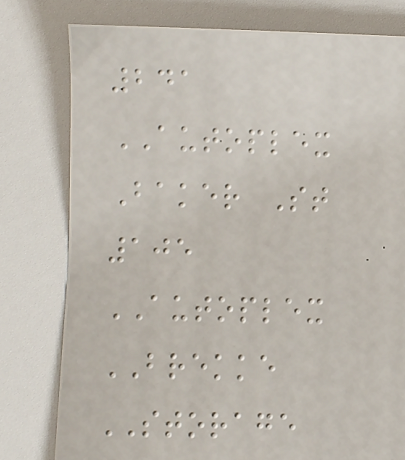241
AUTOPLEX
Baker St
105
AUTOPLEX
BREKKE
STORAGE
